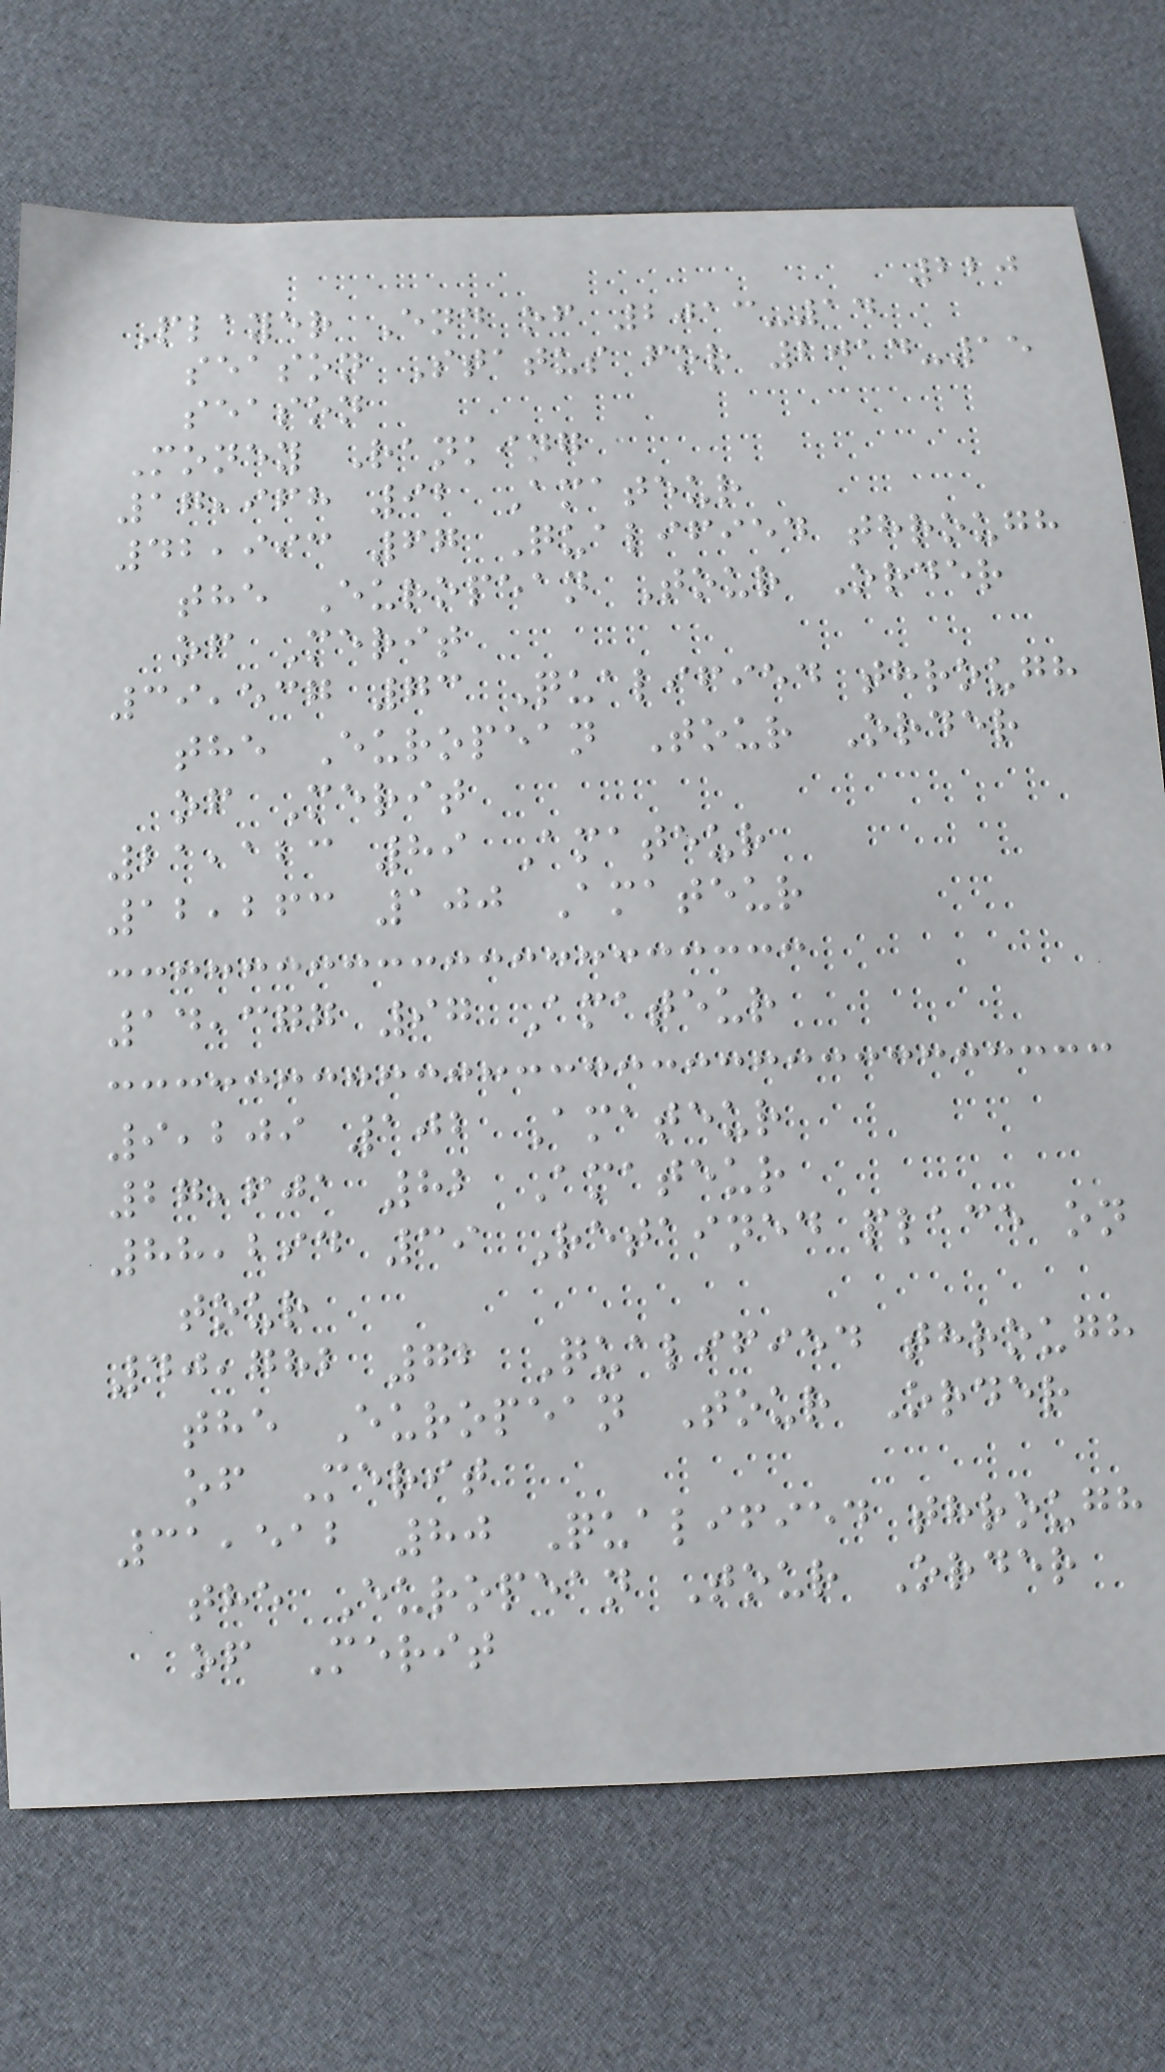220
Player End of 2013-14
season Status for 2014-15
season
Money Ranking
17,968 92 Amateur
42,993 67 Qualified through
the European Tour Order
of Merit
39,537 73 Qualified through
the European Tour Order
of Merit
21,123 89 Amateur
12,263 100 Amateur
14,377 97 Amateur
9,209 102 Amateur
27,601 82 Amateur
88,294 39 Retained place on
tour
40,782 72 Qualified through
the European Tour Order
of Merit
31,512 80 Qualified through
the European Tour Order
of Merit
